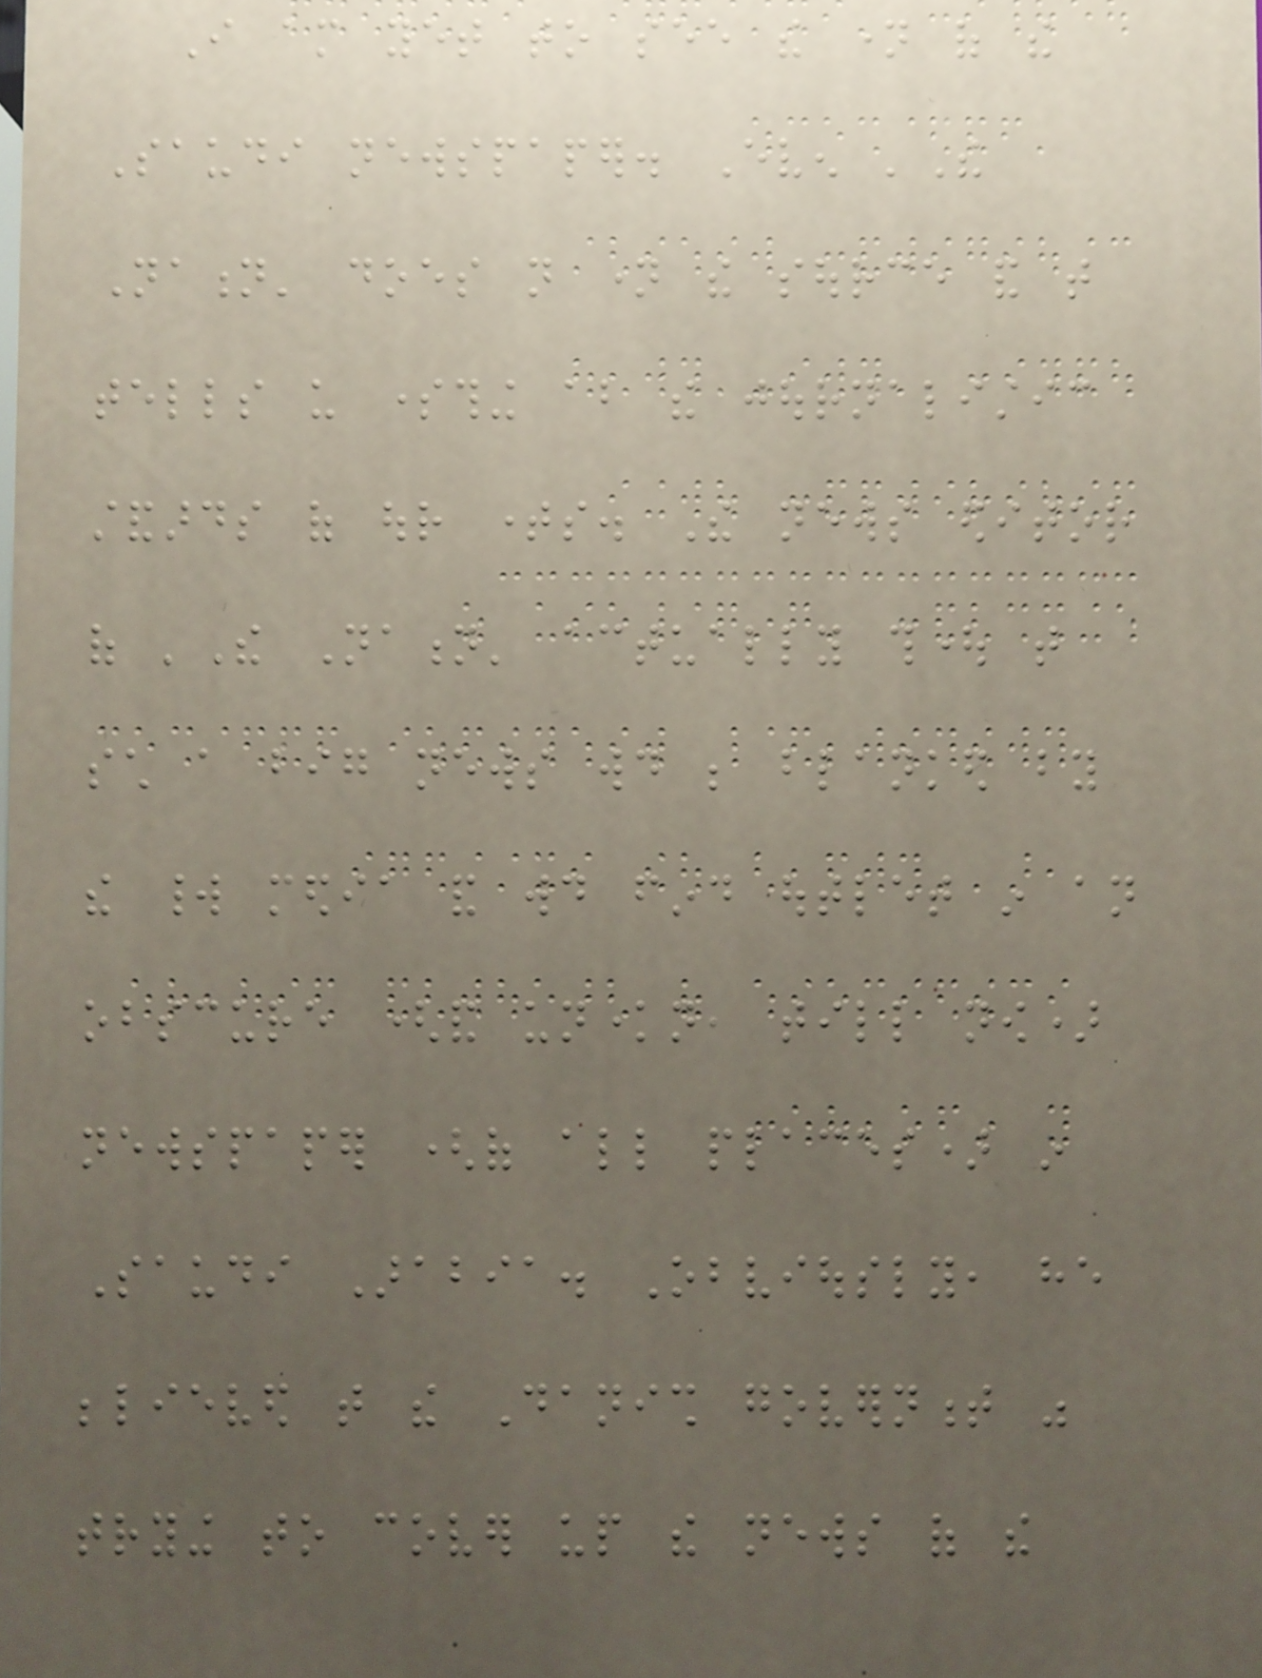I am yet to see the name of the
Saudi newspaper. Even 'The
Nation' does not name the source and that
tells us something about the journalistic
standards of our times. The news editor
of 'The Nation' actually thought that
such a big news would be blanked by
the world media and would find outlet in an
obscure (and unknown, till now)
newspaper (of all places) in
Saudi Arabia. Obviously, he
believed that the Danish government was
trying to cover up the news of the
